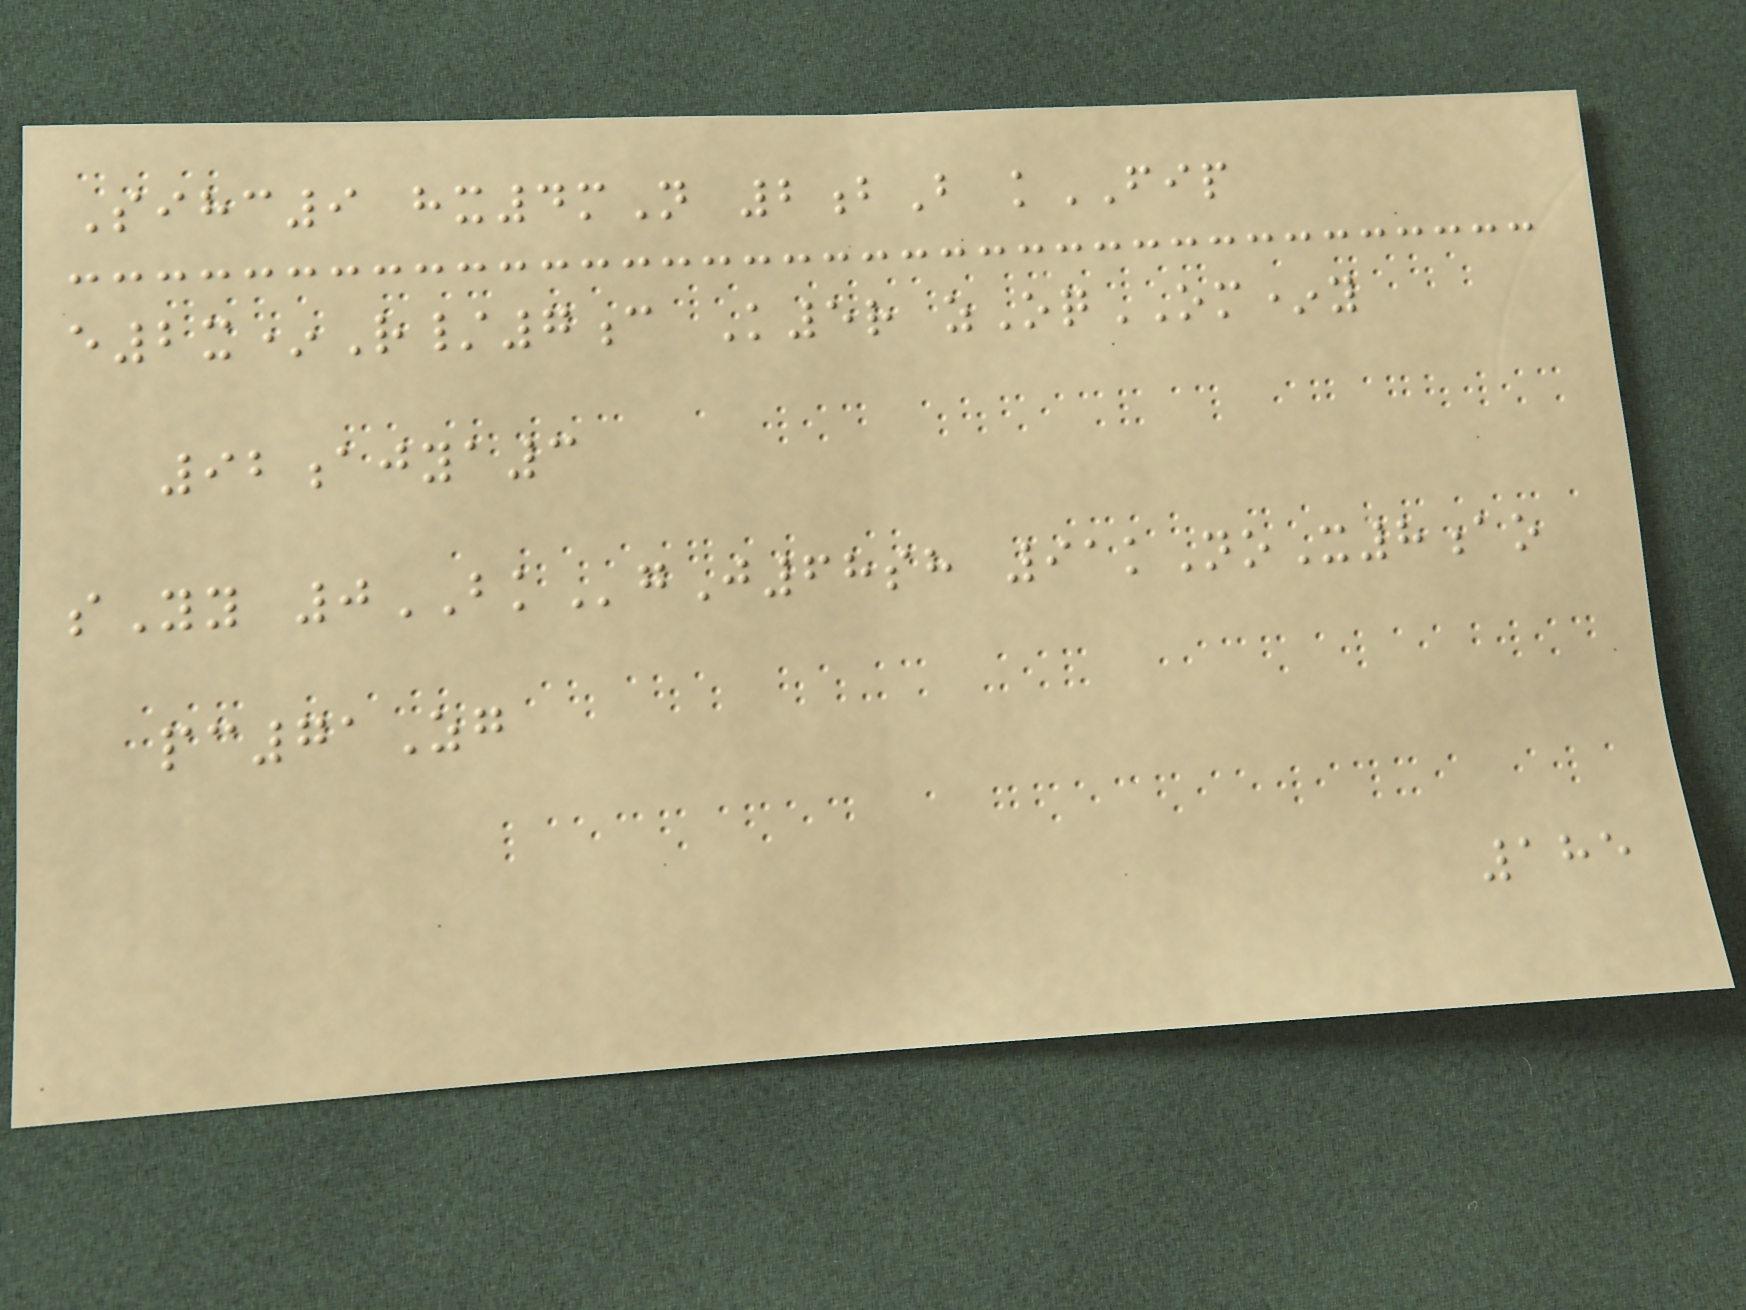Sihc9 hx4mN 2bB kFIP
e2x*R/7c K5r zOqOM*y
92ajya3
sYy 0BKgJ68sh 91kNoX8ao
pc71Zg
185
